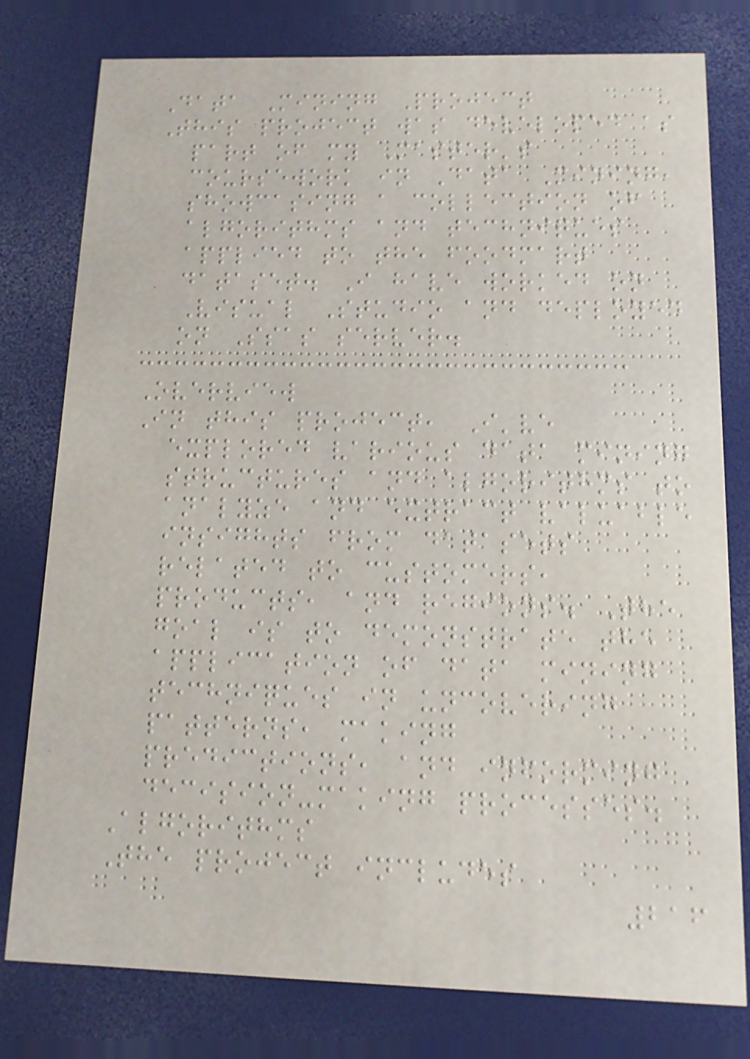Data Mining Project
This project was developed as
part of my Master's
coursework in Data Mining,
showcasing a collection of
algorithms and techniques
applied to the foodmart
dataset. I have worked on
Visual Studio and deployed
on Ssas server.
Overview
In this project, I've
explored various data mining
structures and algorithms to
analyze and extract valuable
insights from datasets
related to customers,
products, and regions. The
goal is to demonstrate the
application of data mining
techniques in uncovering
patterns, making
predictions, and informing
decision-making processes.
Algorithms
The project includes
216
